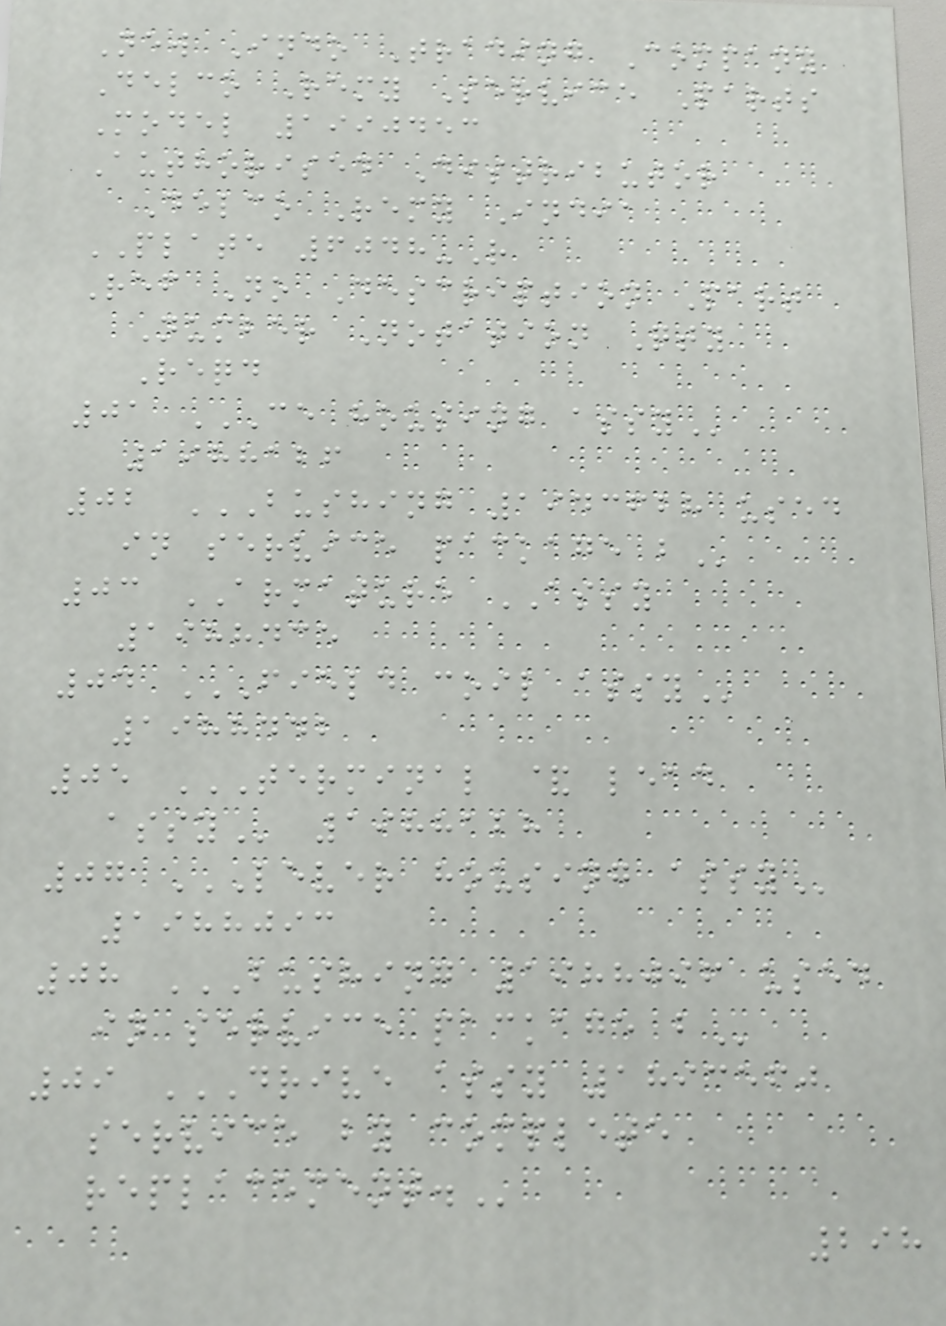New Indo Trading Company
Delco Remy Service Parts
Model 1990453
Authorised Distributor
Delco Remy India
PLATE 6048-R
Ref No Description Part
Number Notation Qty
Reqd
01 CE HOUSING ASSY
1988126
02 BUSHING 1943628 USED
IN SERVICE PACKAGE B
03 ARMATURE ASSY
1988435
04 FIELD COIL ASSY
1988442
05 TERMINAL & LEAD
ASSY 1988128
07 LEVER HOUSING ASSY
1988093
08 BUSHING 1988096 USED
IN SERVICE PACKAGE B
09 DRIVE ASSY 1893560
SERVICE BY COMPLETE
REPLACEMENT.
298
